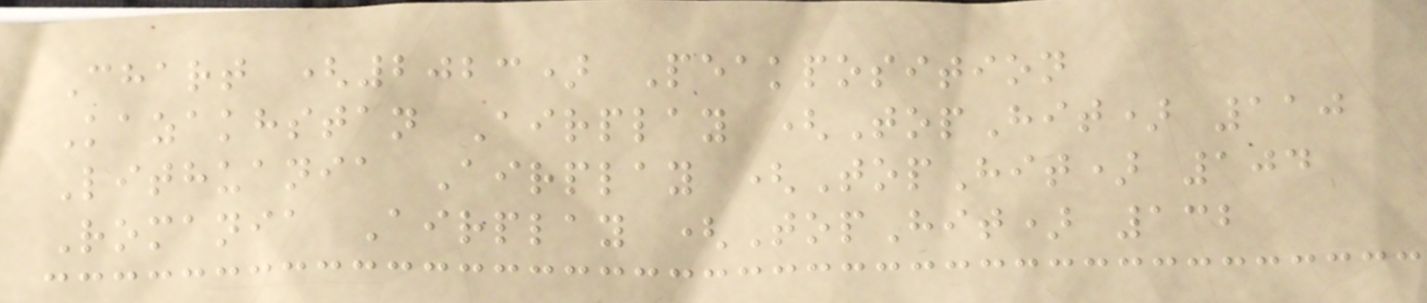Chart (2023) Peakposition
Kazakhstan Airplay (TopHit) 110
Lithuania Airplay (TopHit) 104
Romania Airplay (TopHit) 132
